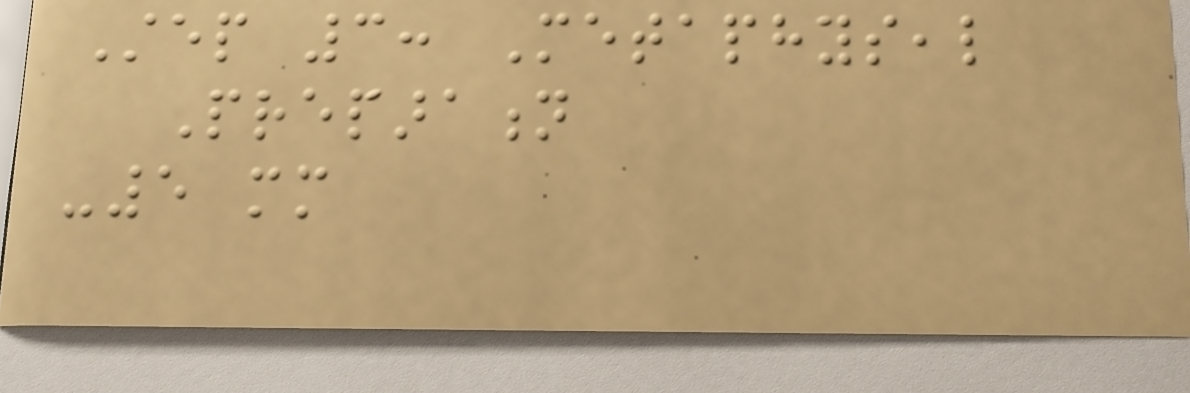Step 3: Metaphyseal
Preparation
-5 mm
